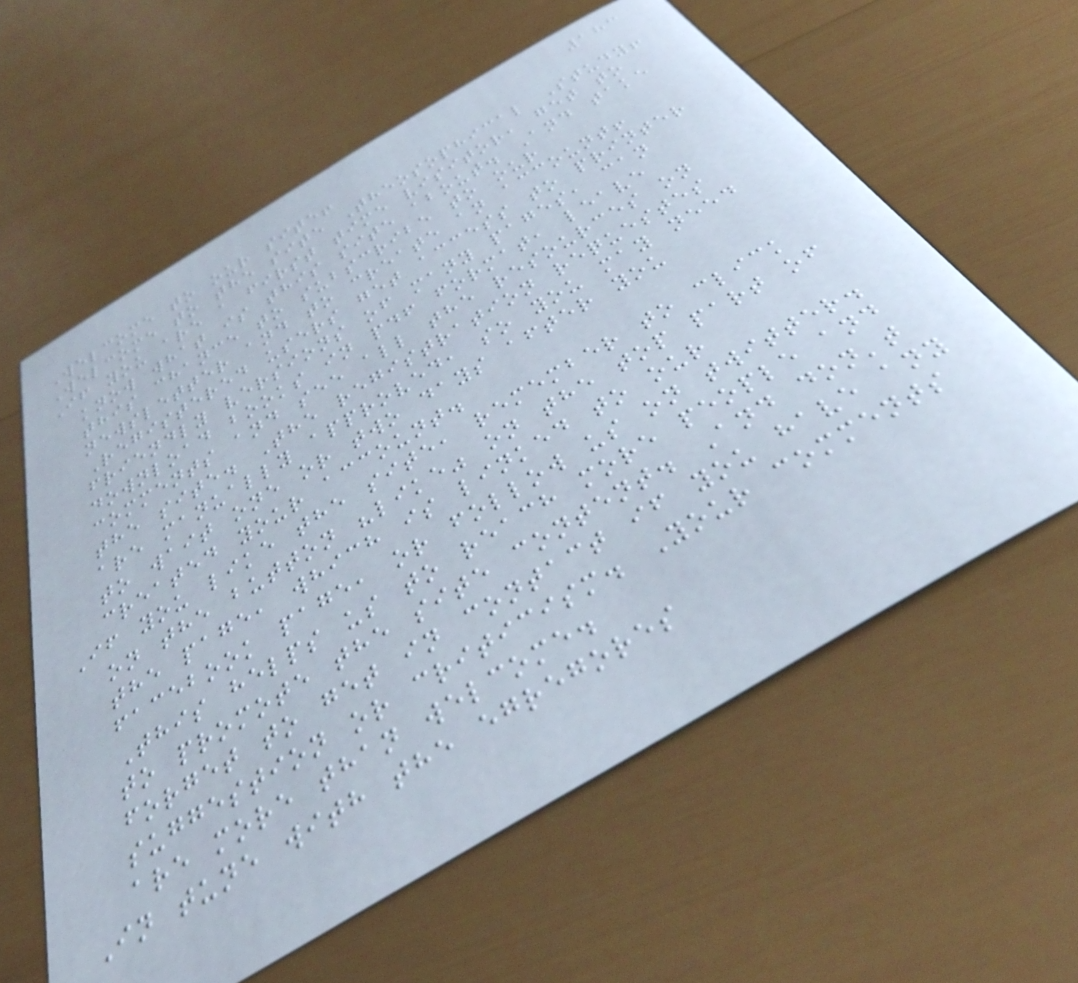183
Welcome to our site!
Welcome to the site Theosophical Study!
If you are a first time visitor, get to
know what is this site about. And take
this chance to subscribe to our
newsletter and to create an account!
Registered users get access to printer
friendly versions of many pages, can
download books in pdf format, leave
comments and see all the resources on
the site. The registration requestes
are manually approved, so you may need
to wait one or two days after you
created your account.
If you like the site, remember to click
on the button "like" on the top part of
the page, which is linked to our
facebook page, or follow us on twitter.
This helps us to reach more people and
to promote the site content. And don't
forget to get in contact if you have any
suggestion or criticism. Your comments
are more than welcome.
In tune with the egregores
